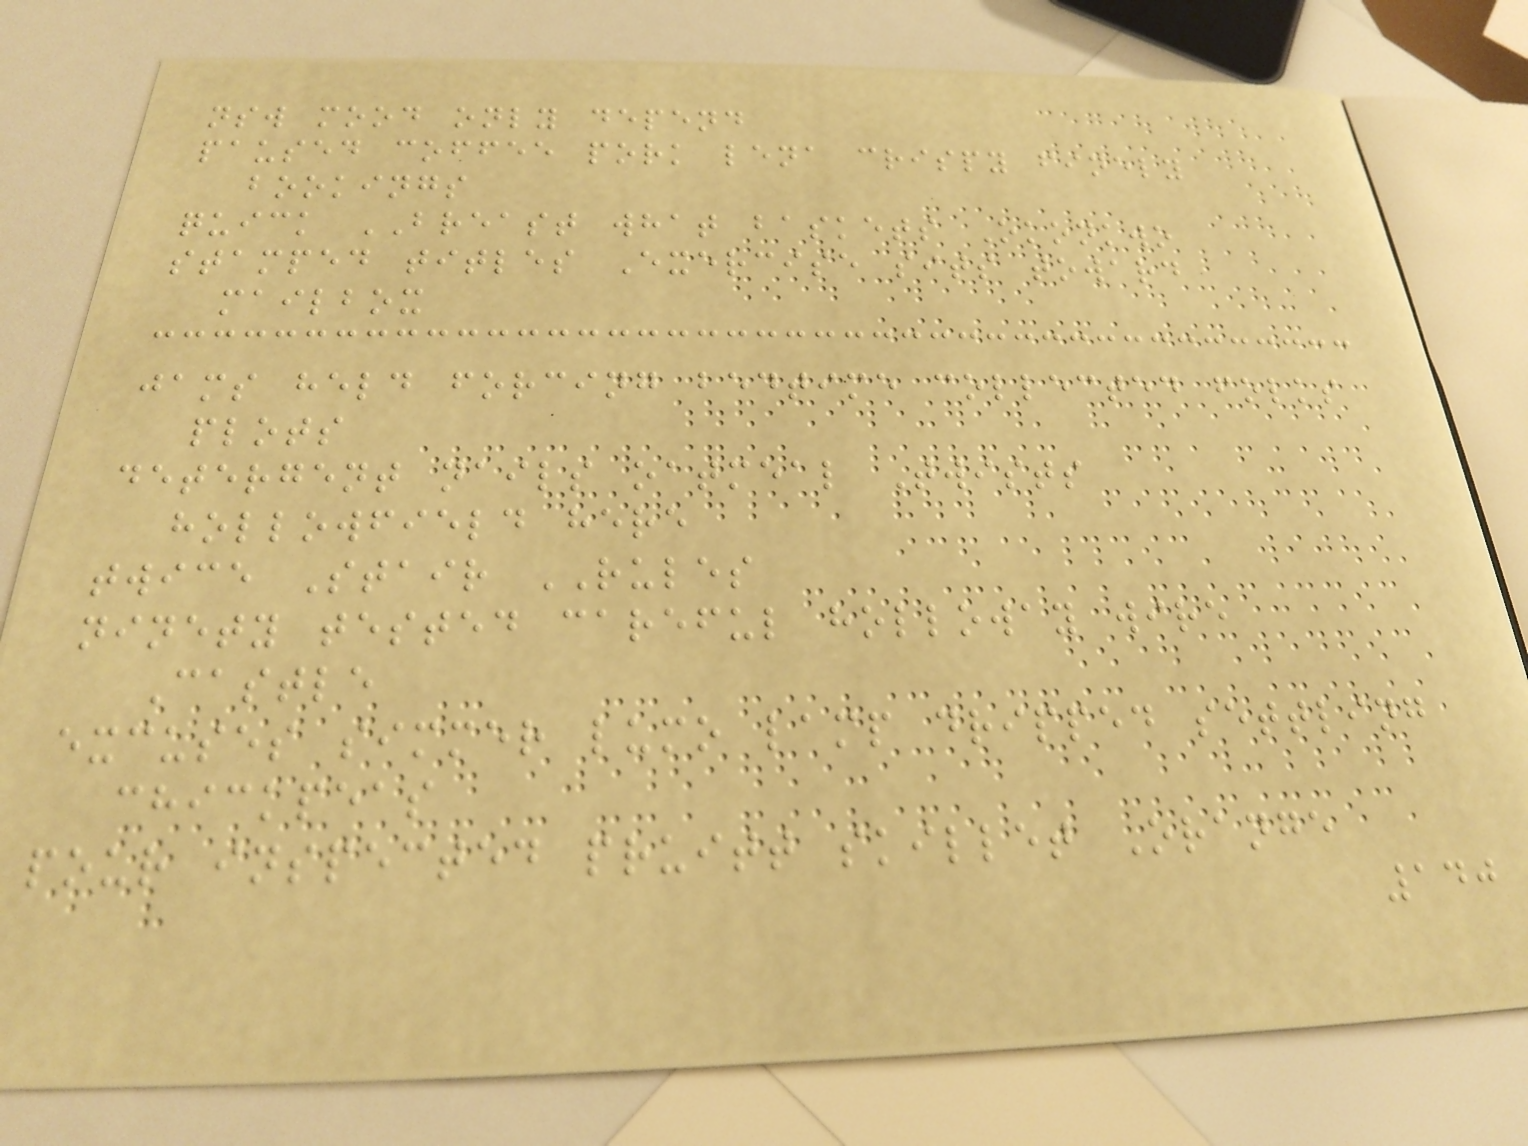nsw mood only depend
paused coffee pork lena crispy finely
bookings
quick BREAST what baskets Okonkwo
stamped titles Exercise sits toward
mailbox
jams held forcing bedtime collected folks
plots
detergent nails oatmeal Twists
hollowfield here
twice Stair RULES
ninety tested careful holloway wire
Castle
excuses simmer lumo lamp dripped settling
chickpeas
pour inspected pruitt skillet Orange
140
